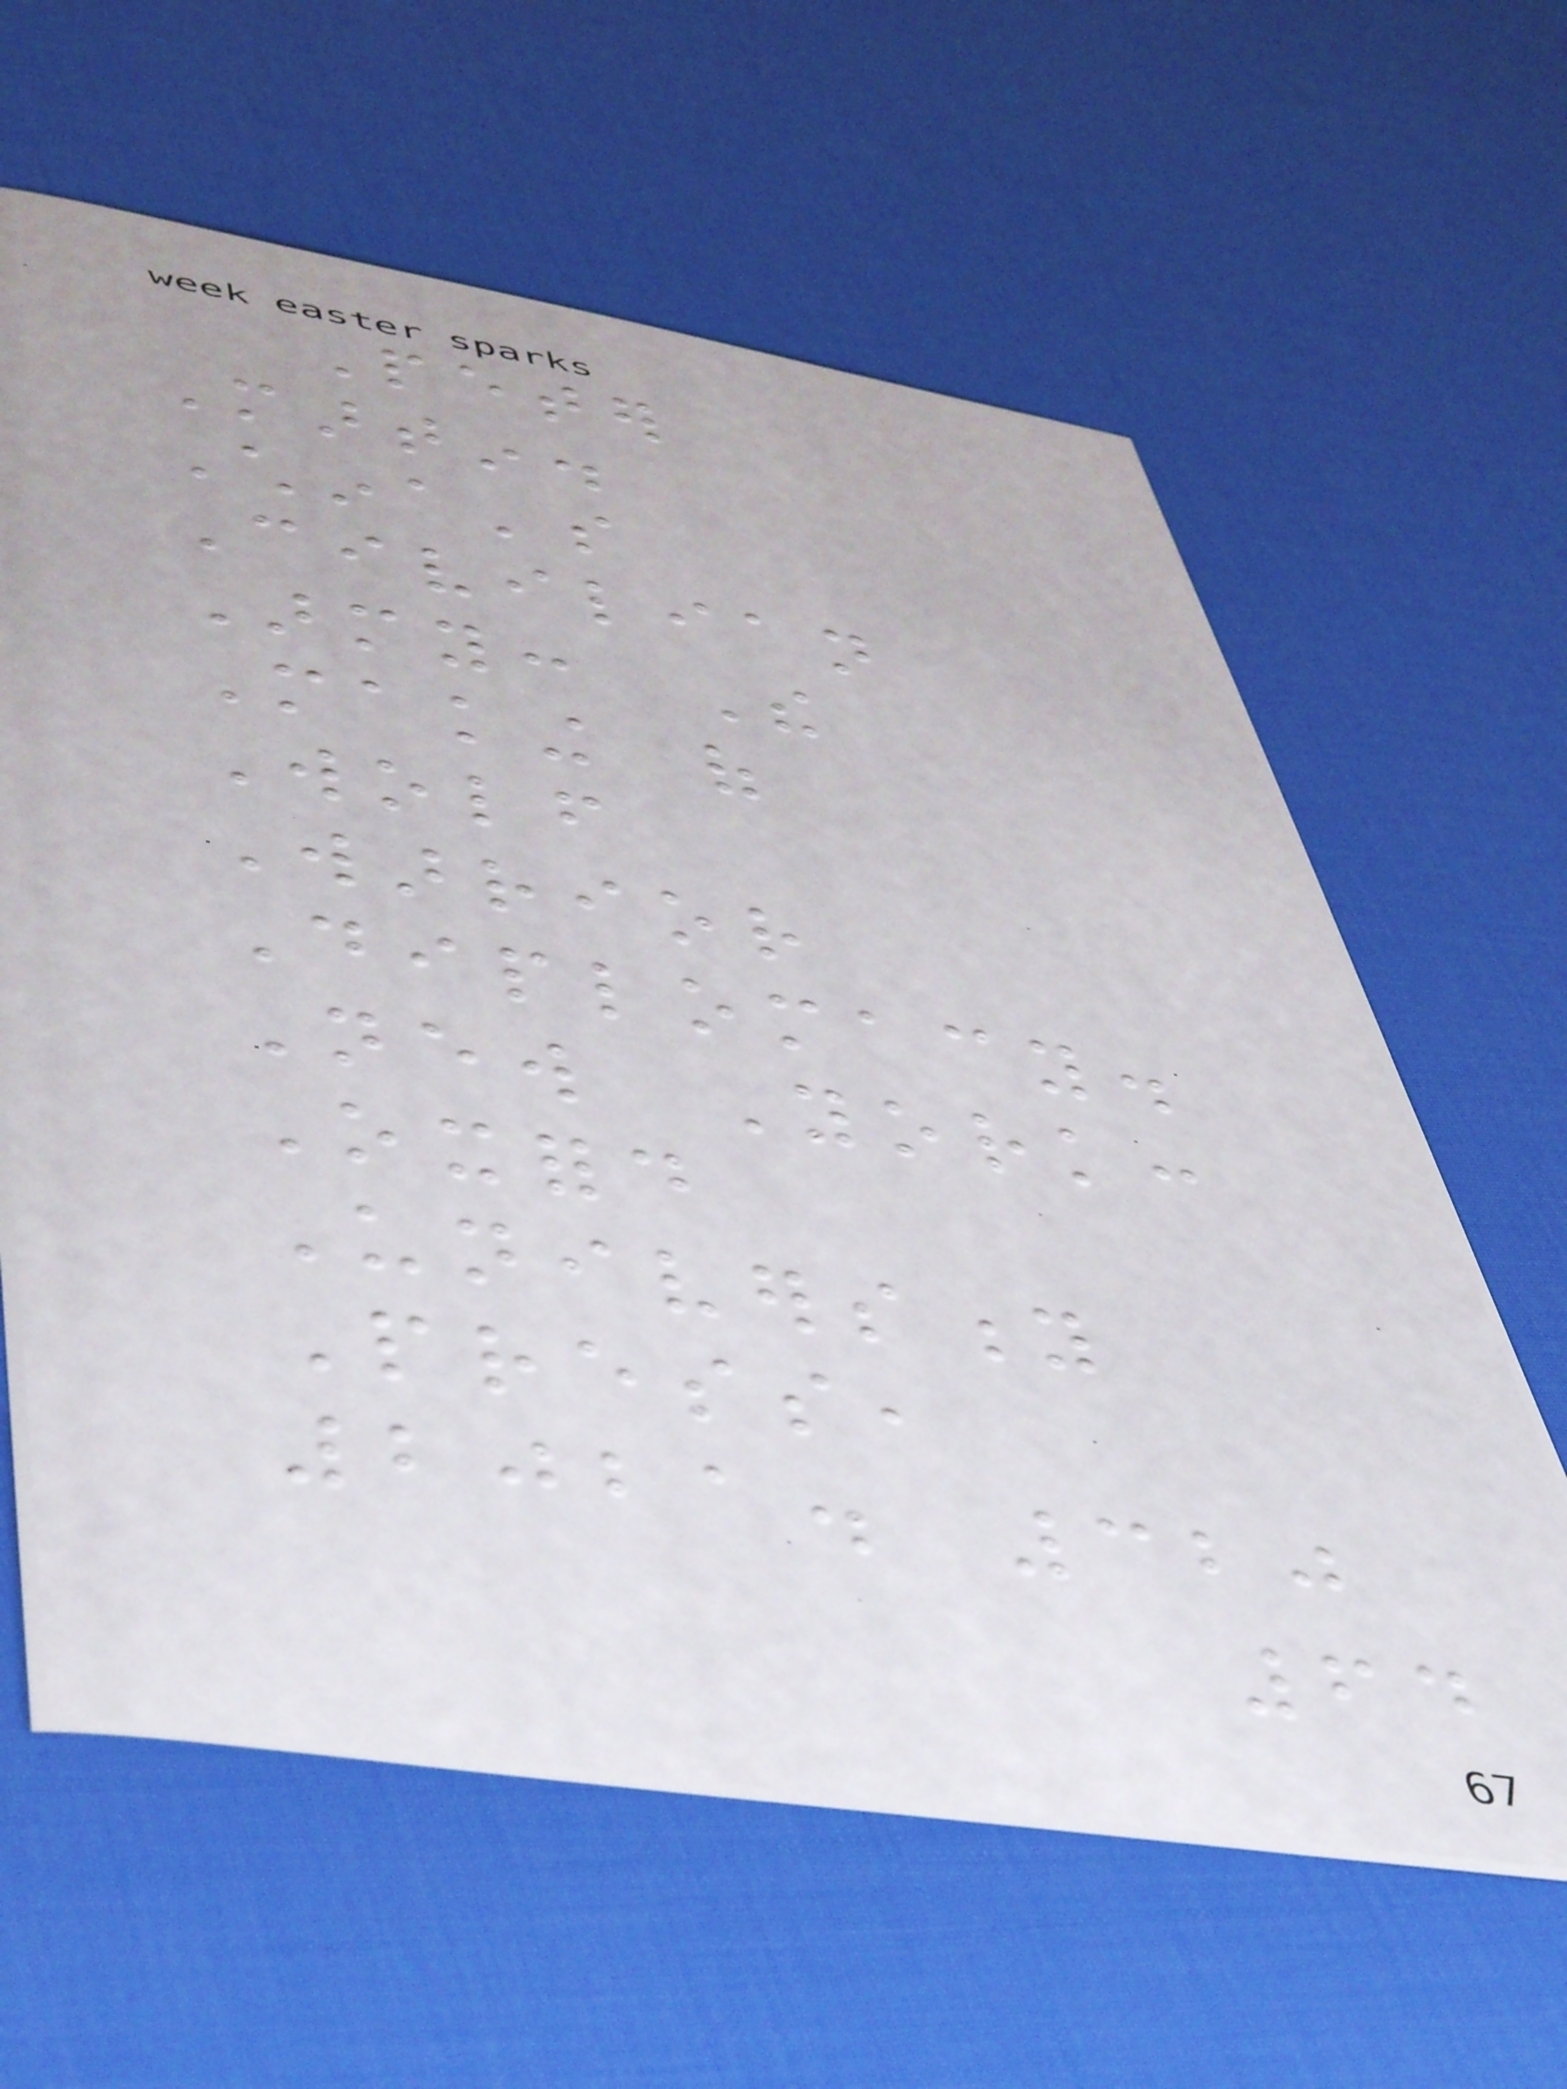Peter
Martin.
China's
Civilian
Army: The
Making of
Wolf
Warrior
Diplomacy.
New York:
Oxford
University
Press,
2021. 320
64
